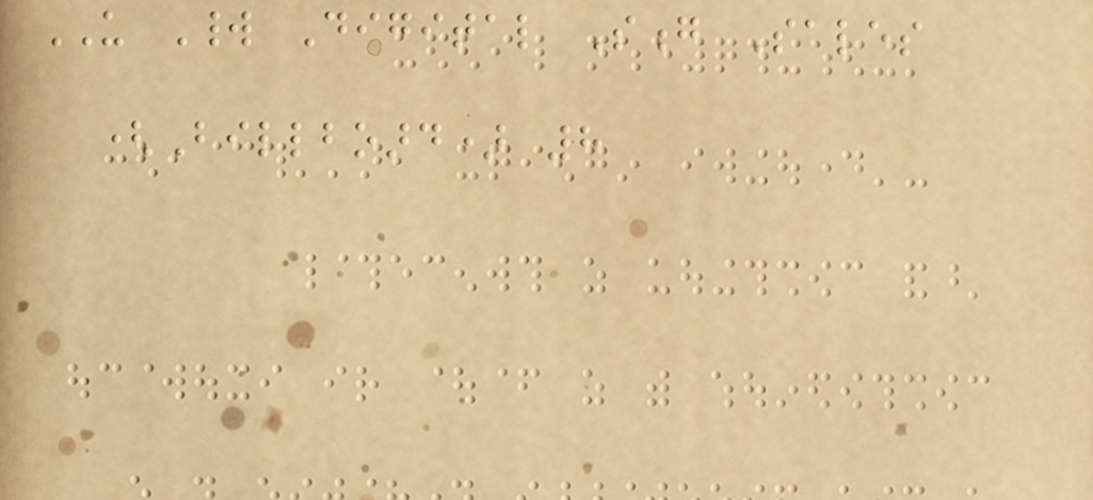US World Digital Song Sales
(Billboard) 8
